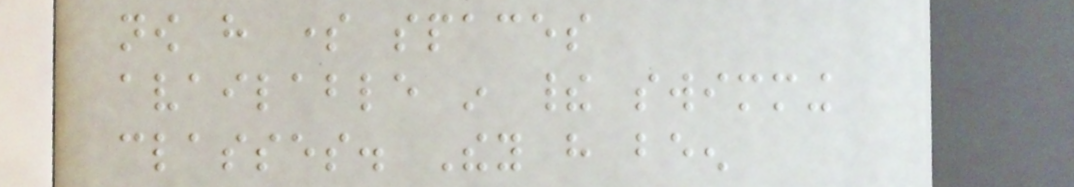now have some spaces
available in their swimming
classes. They have been
